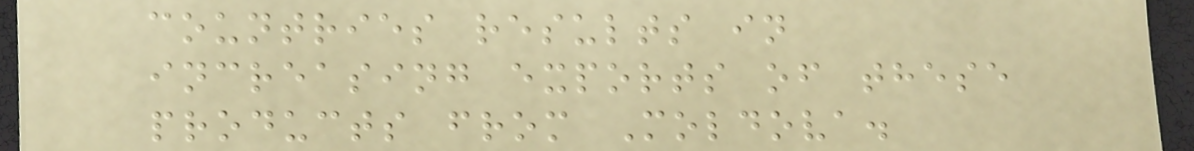countries results in
increasing exports of these
products from Moldova.
